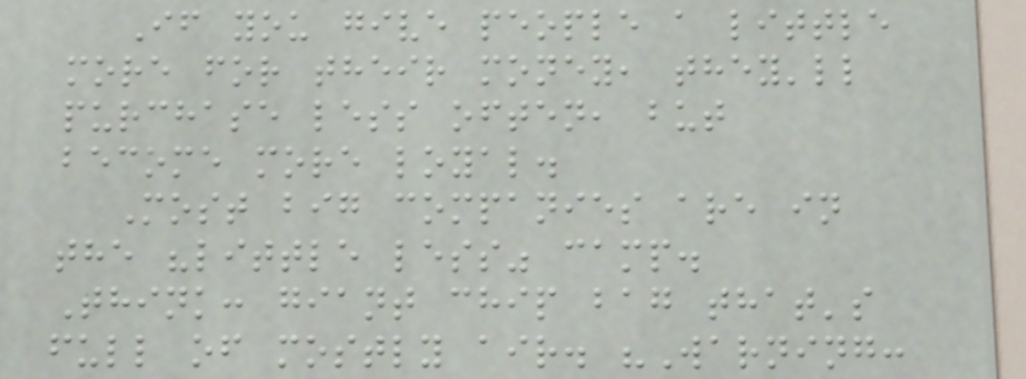If you give people a little
more for their money, they'll
purchase less often, but
become more loyal.
Most big companies are in
the "little less" camp.
Think: giant chip bag that's
full of mostly air. "Warning:
